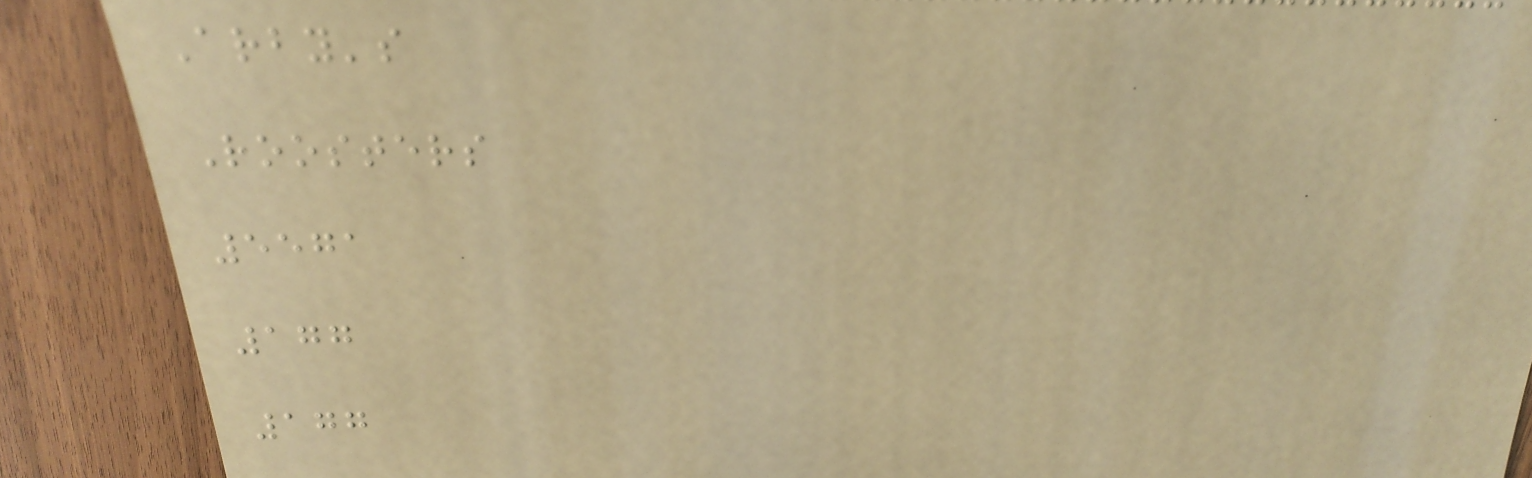Arby's
Roosters
5571
177
177
